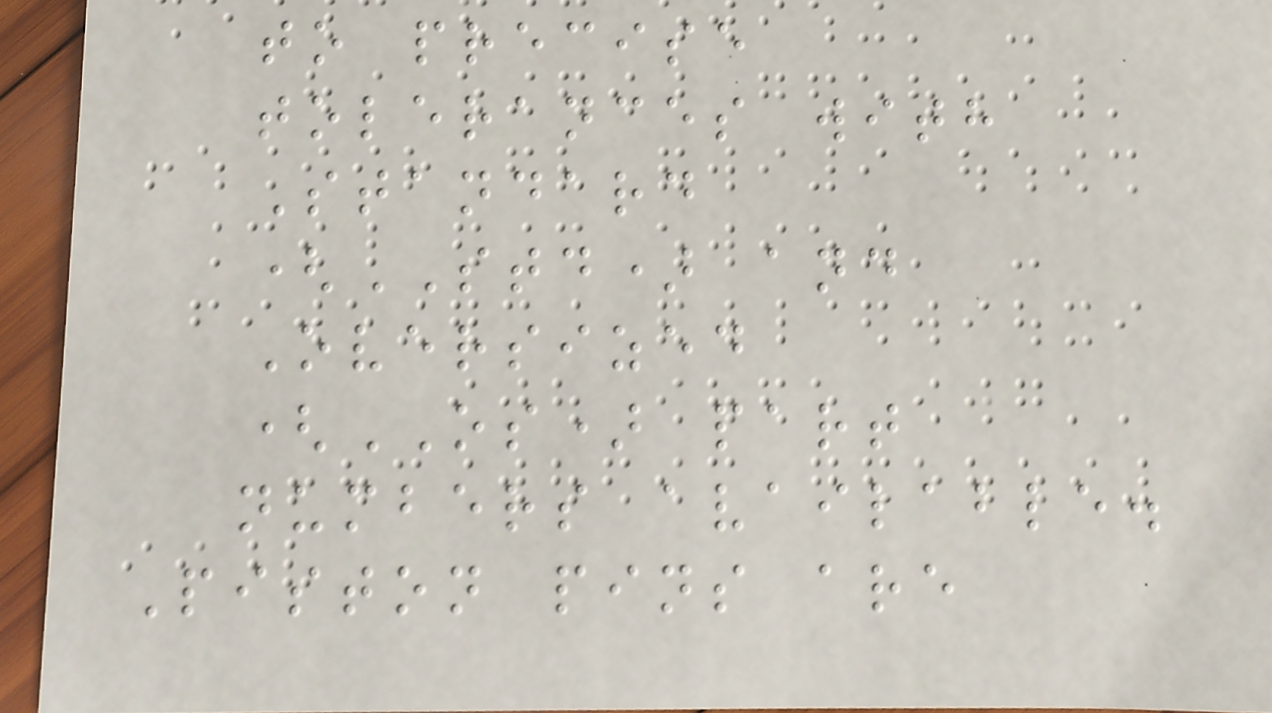to precise
tolerances with
Standard
(STD) and
Oversized
(OS) part
numbers available.
Piston pins are
